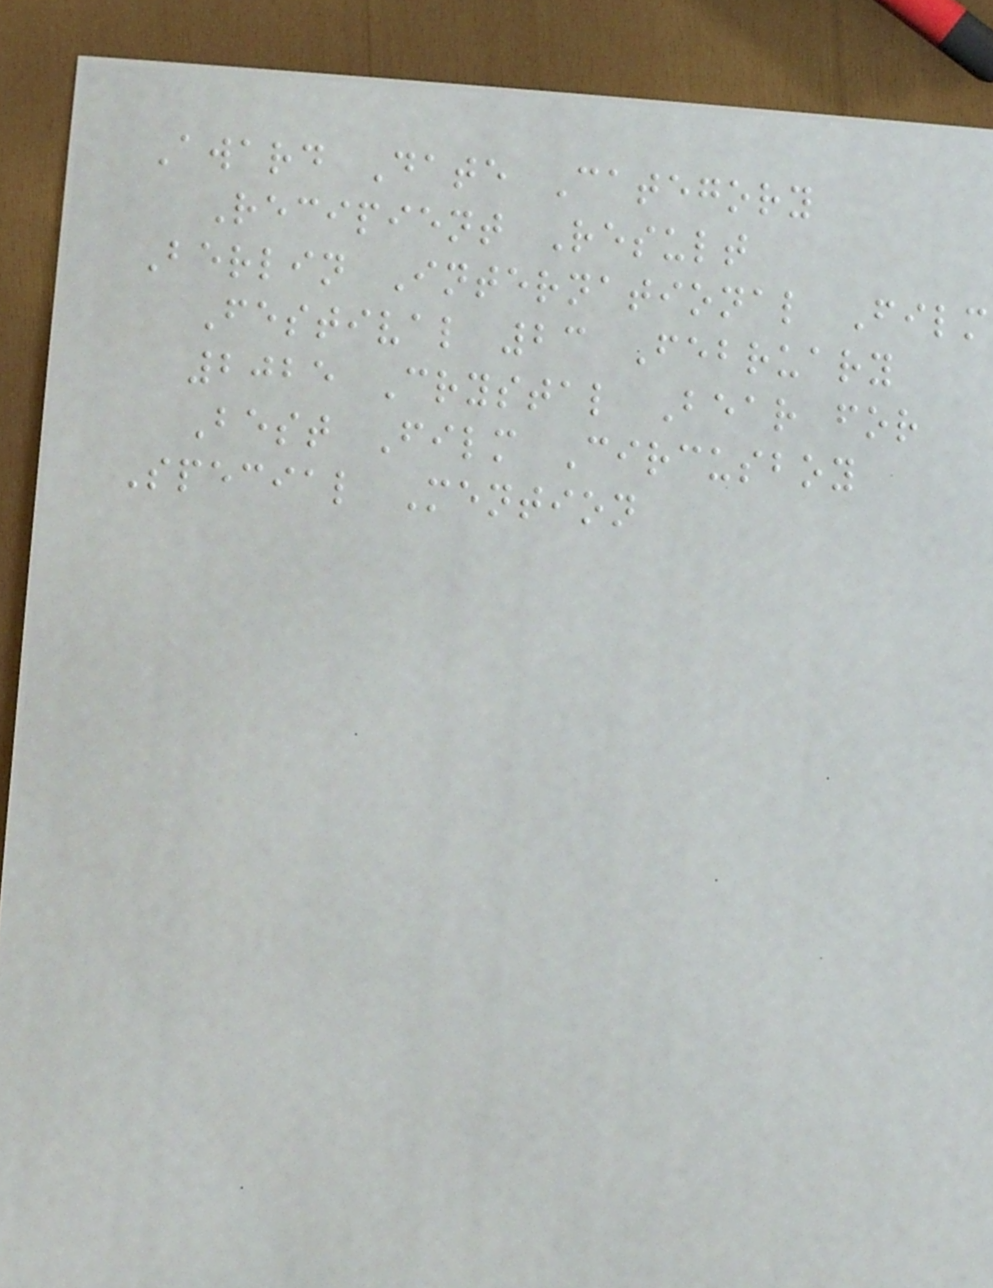Award Date Category
Recipient Result
Berlin International Film
Festival 23 February
2025 Crystal Bear for
Best Film Circusboy
Special Mention
